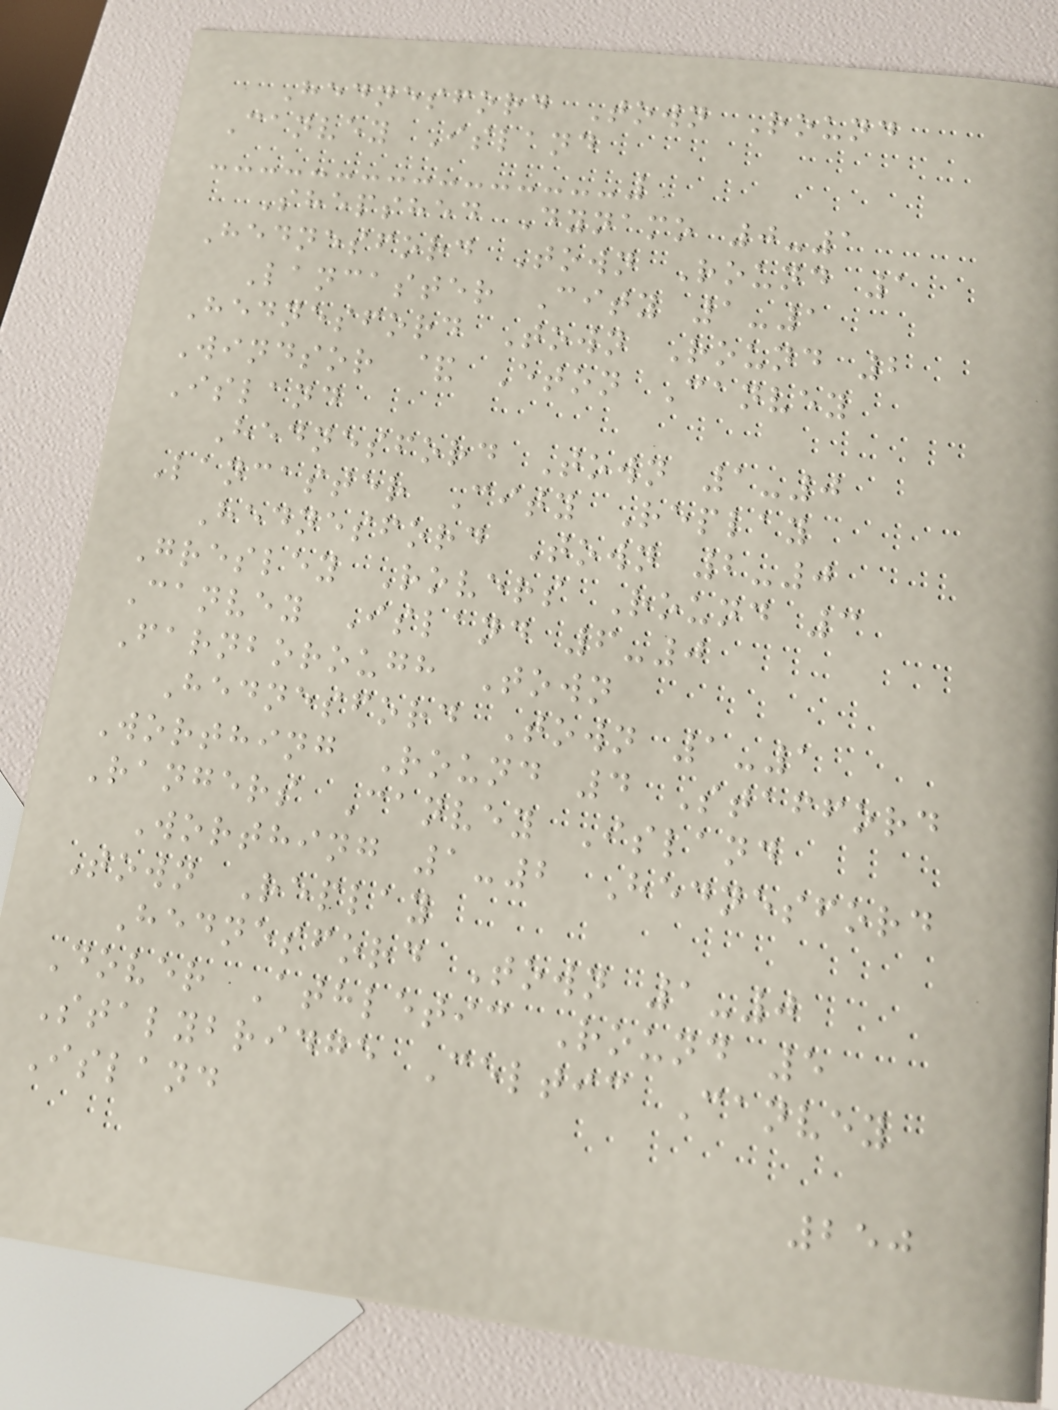Hednesford Town Round
Canvey Island
Shepshed Dynamo 0-1
Hednesford Town Round 1
Lancaster City 1-1
Hednesford Town Round 2
Windsor & Eton Canvey
Island
Hednesford Town 1-0
Lancaster City Replay
Hednesford Town 2-0
Gresley Rovers Round 3
Canvey Island 6-0
Farnborough Town
Hednesford Town 1-1
Worthing Round 4 Stafford
Rangers Canvey Island
Worthing 1-2 Hednesford
Town Replay
Hednesford Town 1-0
Dover Athletic Round 5
Stalybridge Celtic Canvey
Island
250
